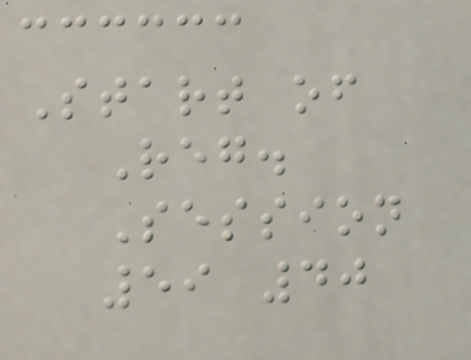Start of
Reg.
Session
59 40
